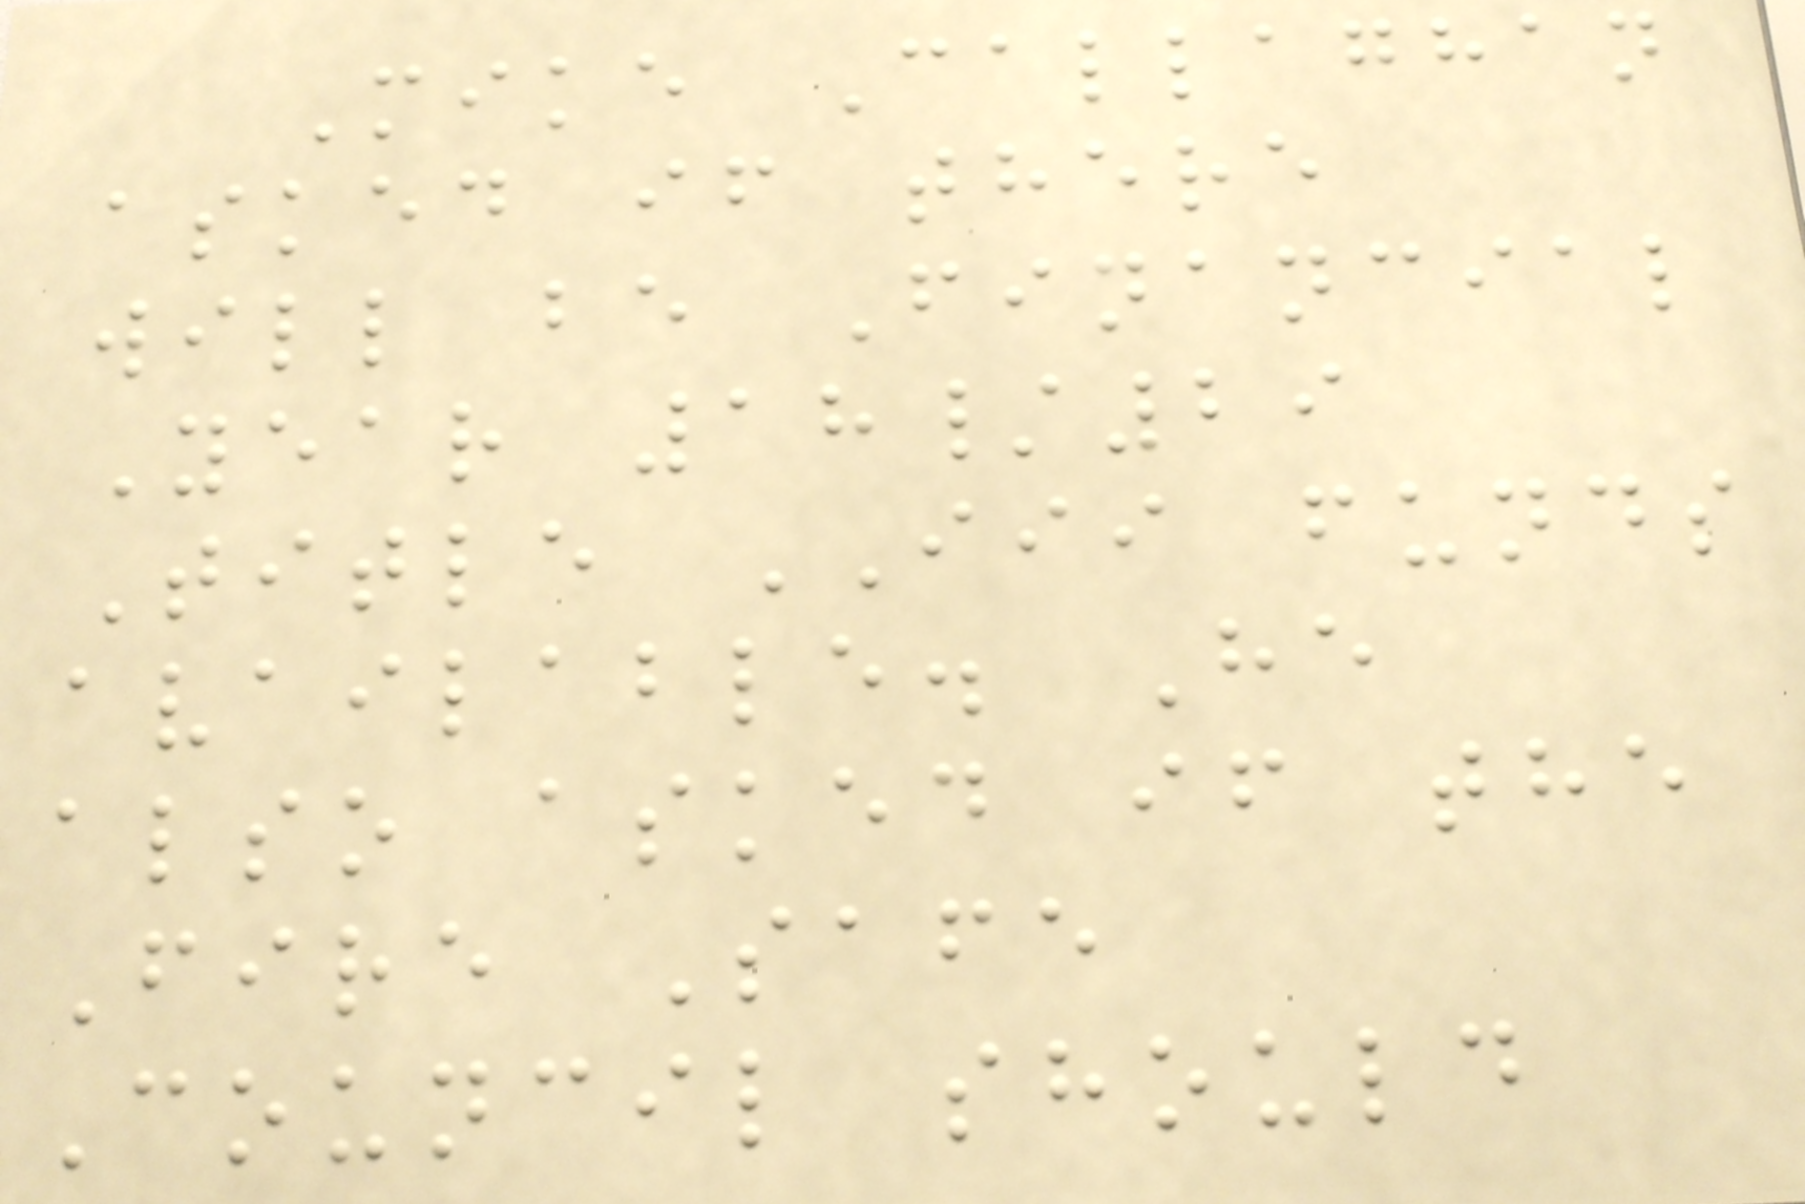Mike Callaghan
asked if there
will be Financial
Year 18/29
Title III funds
available. He
also asked if the
Fire Safe
Council should
